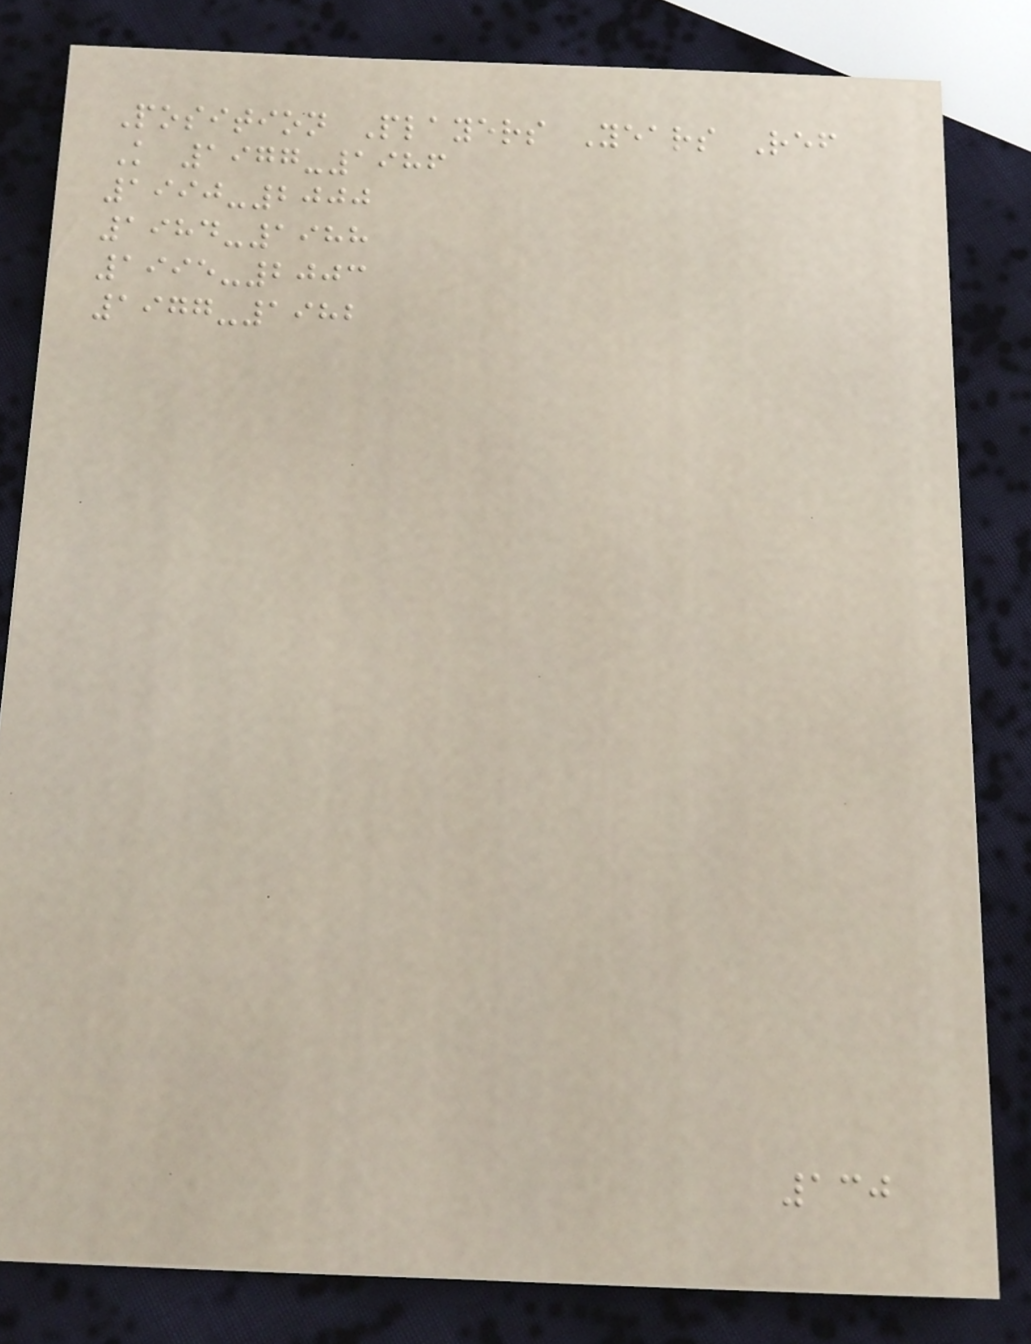Position Players Years Ref
K 1977-1986
1990-2000
1984-1988
1995-2003
1977-1982
130
